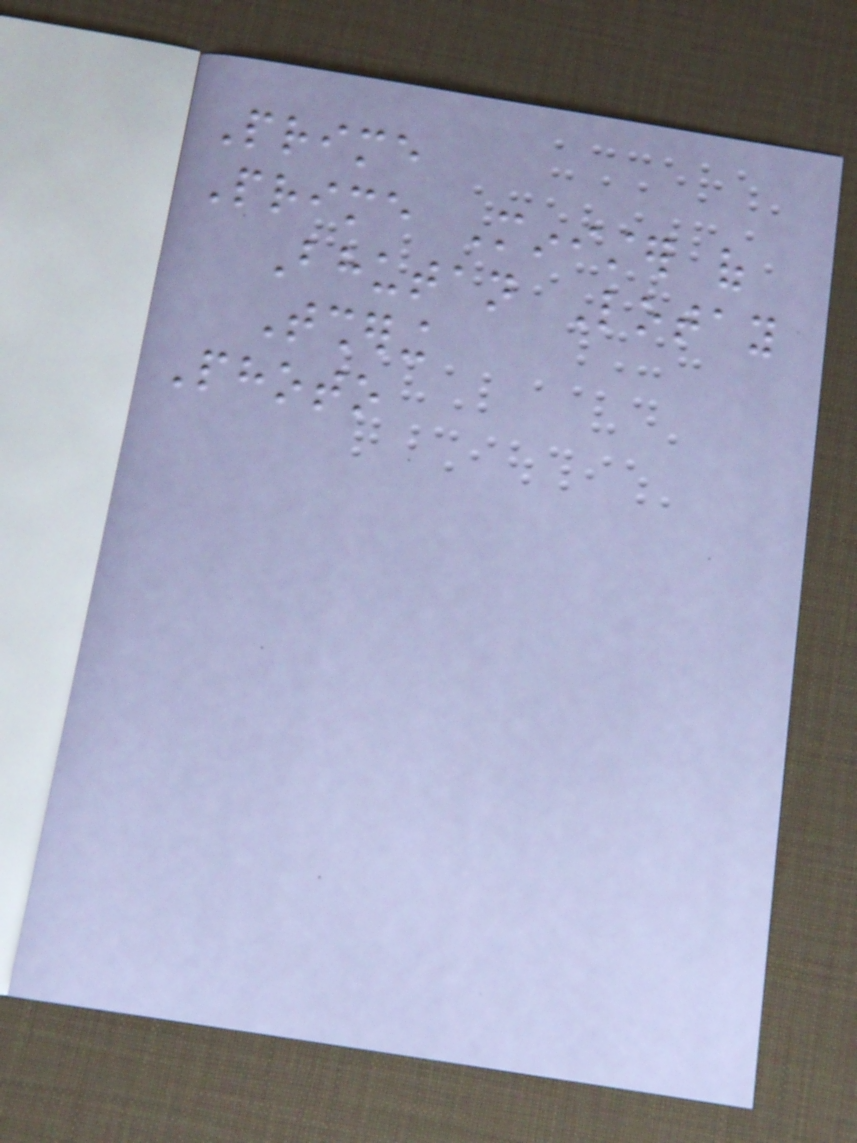Prime
Prime Minister of
Bhutan Lotay
Tshering
Photo
